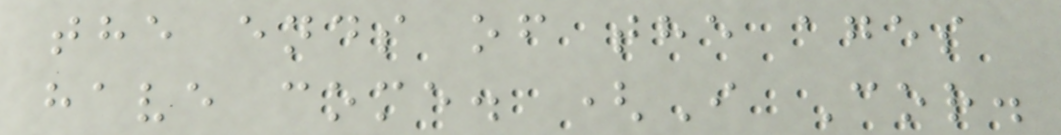the ends of the ages
have come. (I Cor.
